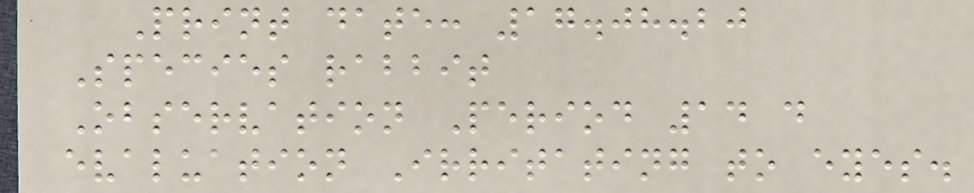Print date: 17.08.20
Species rabbit
Observation Period 14 d
evaluation Irritating to eyes.
